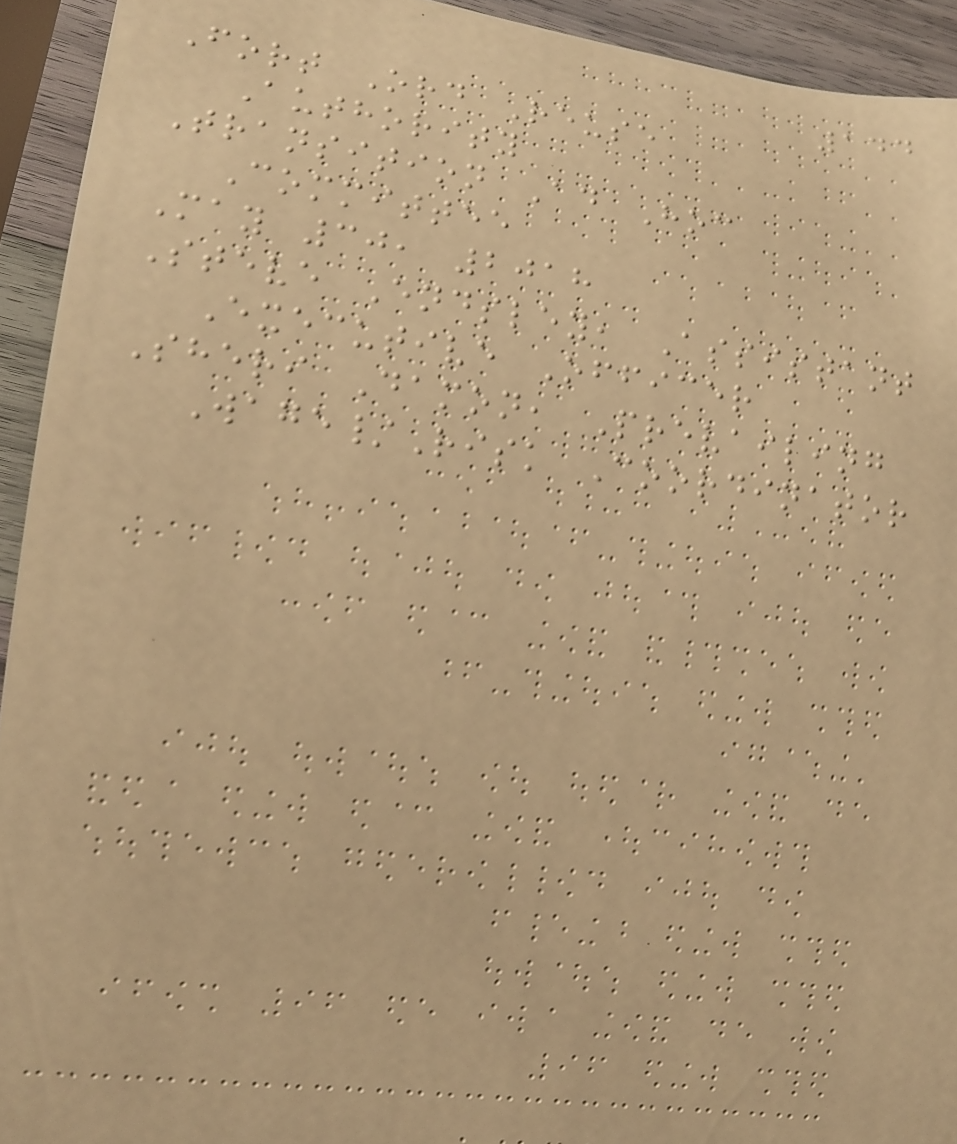144
Fort Ord Reuse
Authority
Transition Ad Hoc
Committee
May 30, 2018
Steve Endsley, Assistant
Executive Officer
Sheri Damon, Prevailing
Wage/Risk Coordinator
